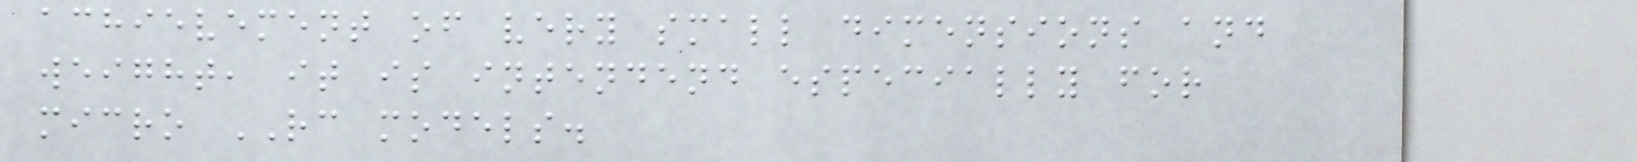achievement of very small dimensions and
weight, it is intendend especially for
micro RC models.
